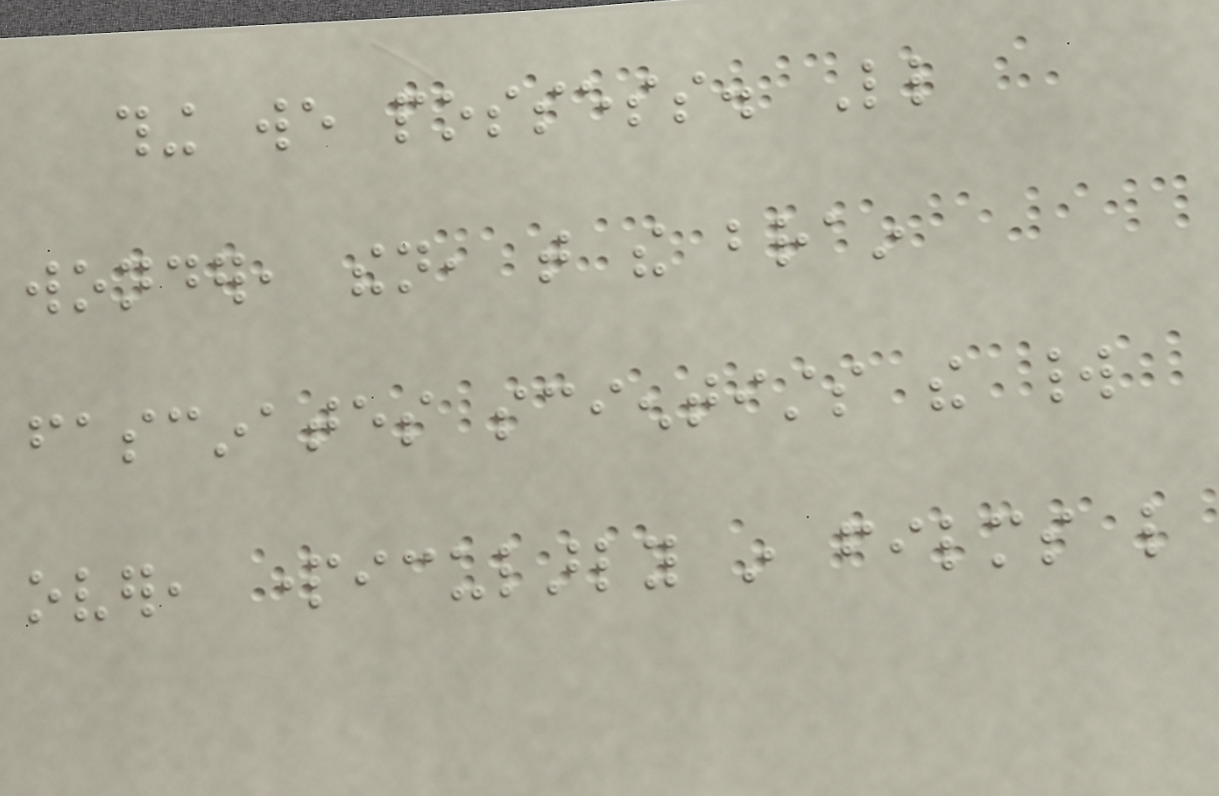thing we possess. Little
wonder, then, that the brain
fascinates scientists the world
over, particularly in films like
